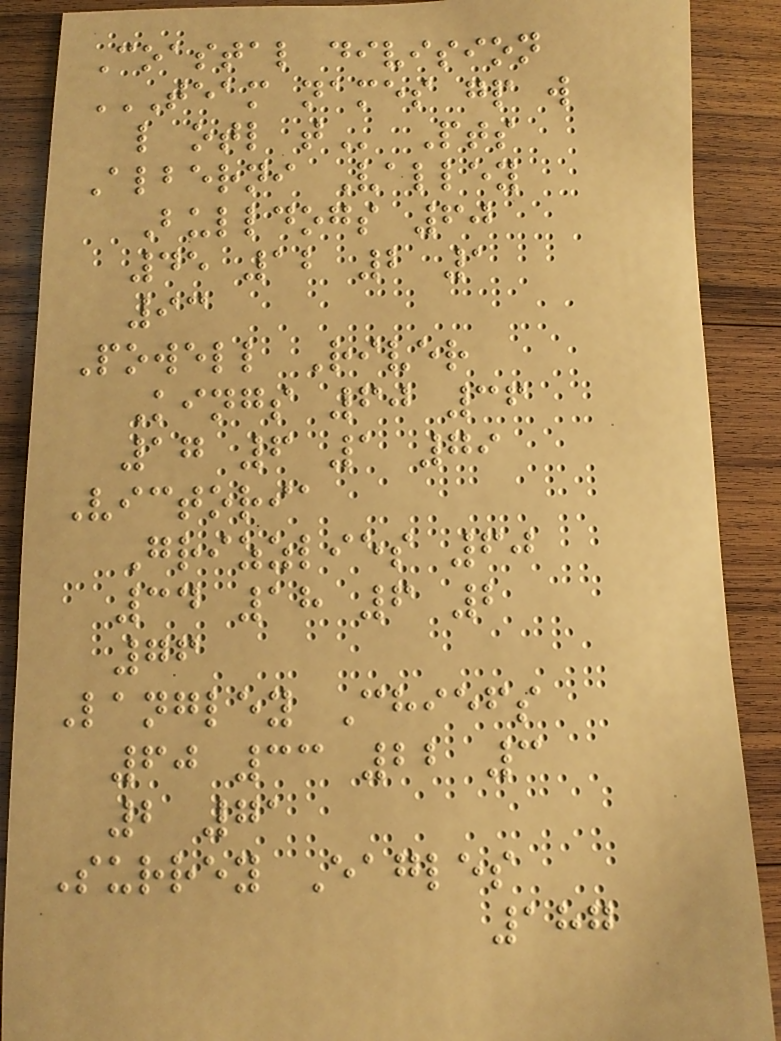Coastal division
TEAM NAMES GP W
L OTL T Pts
Alberni Valley
Bulldogs 60
45 12 2 1
93
Powell River
Kings 60 36
17 6 1 79
Victoria
Grizzlies 60
34 18 6 2
76
Langley Chiefs
60 33 22 3
2 71
Surrey Eagles
187
